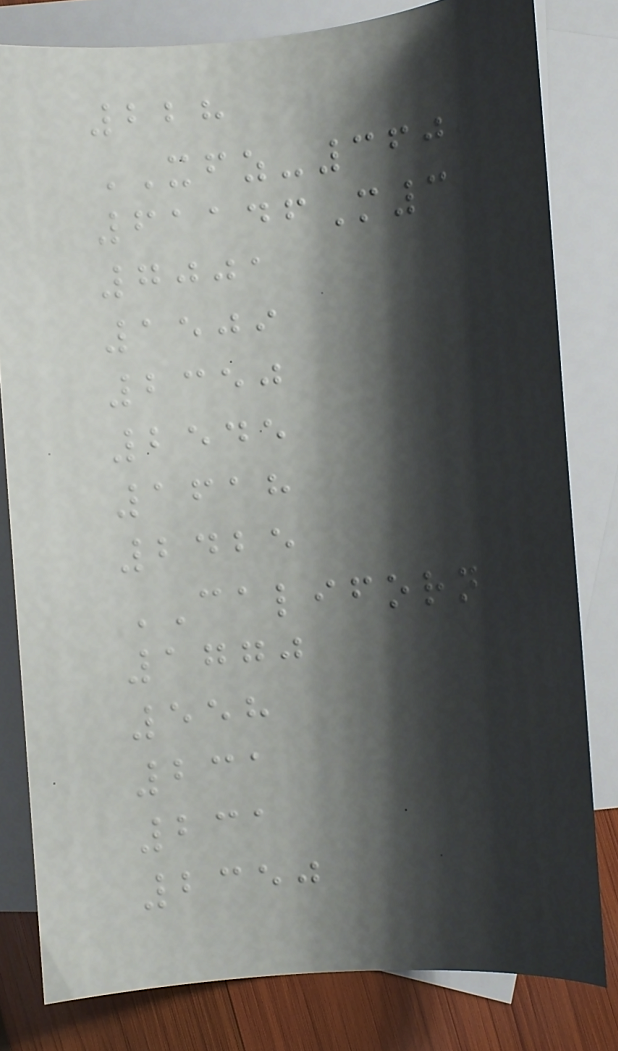228
XFZ-3609
61146M3
7001
1509
2350
2545
1618
2425
CALIFORNIA
1770
558
231
231
2350
